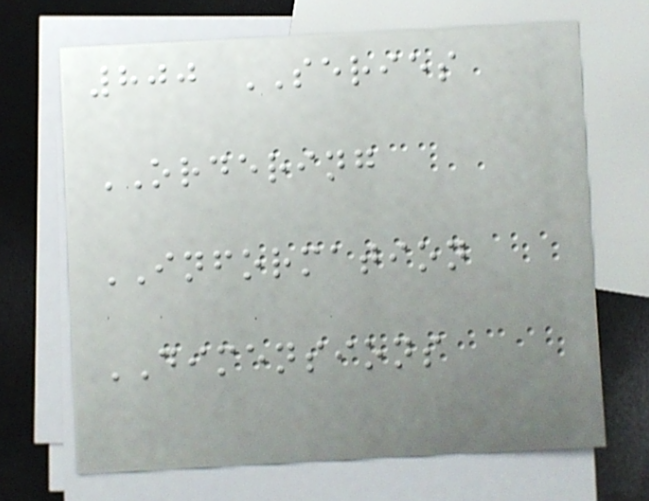800 SERIES
ORDERING
INFORMATION
DIMENSIONS
